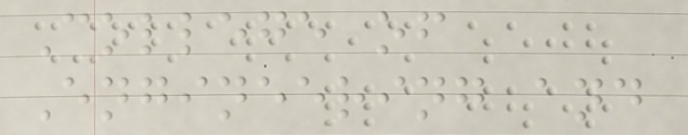College of
Engineering and
